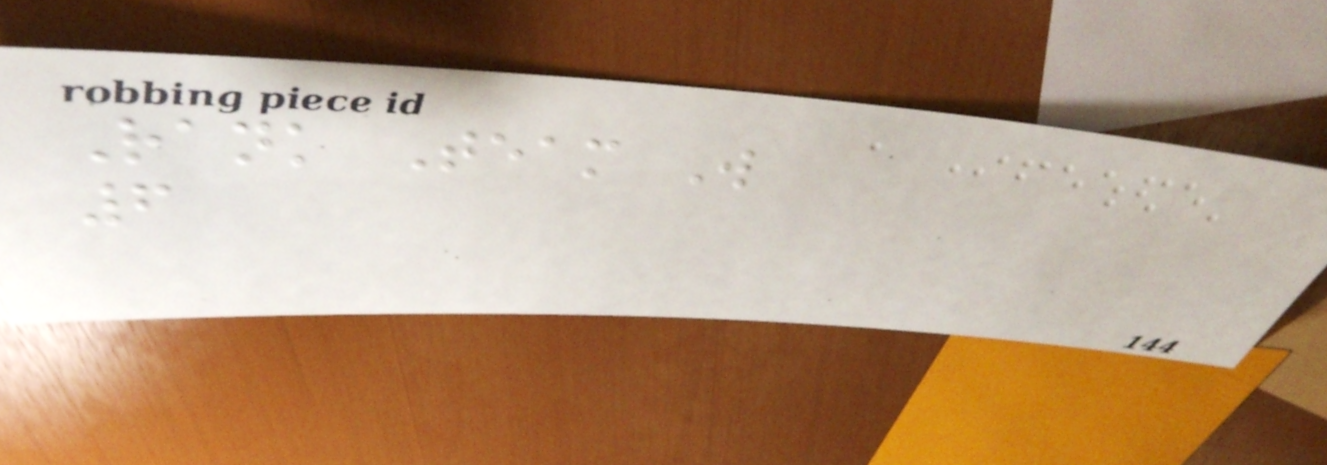Rank Team W
6
